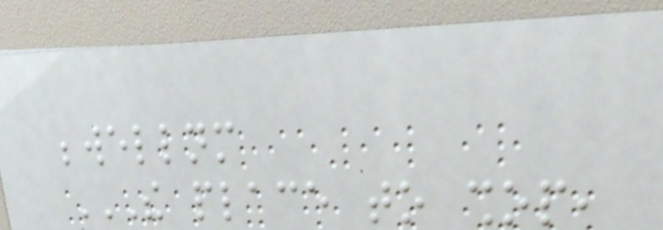bewellnm
THE PLACE TO SHOP,
